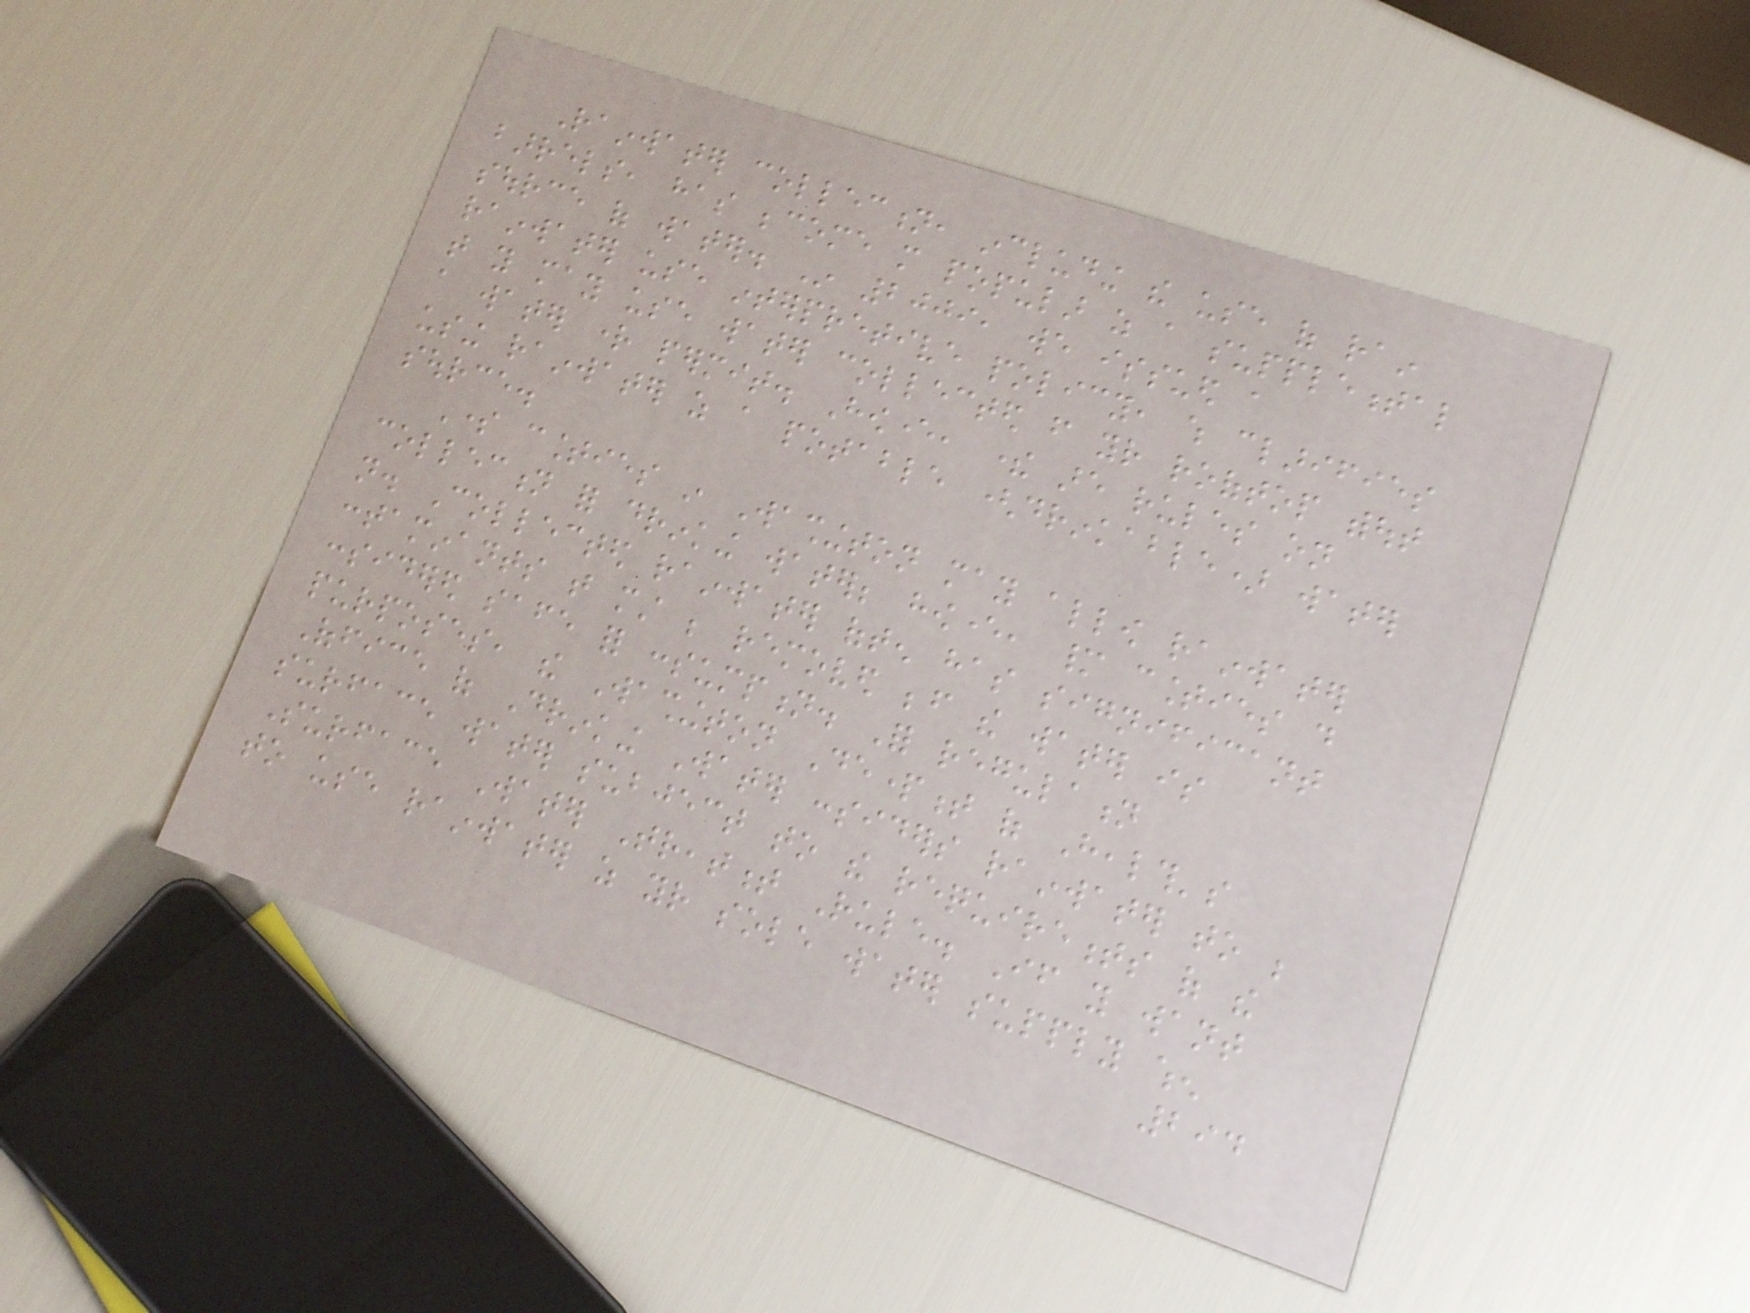Rainwater collection, including the use of rain
barrels, has become more popular as a supplemental
source of water. In 2009, we issued a
rainwater use interpretive policy, which clarifies
that you may use water collected from your rooftop without
a water right permit. However, there are rules on
using rainwater as a potable (drinkable) water
source.
Some counties in Washington may allow rainwater
collection for drinking water; however, many counties do
not. Collected rainwater often has significant
contaminants that must be removed before the water is
considered safe for consumption. For regulation
purposes, the Washington Department of Health's
Office of Drinking Water considers rainwater to be
surface water subject to the requirements of the
Surface Water Treatment Rule. If you want
to use rainwater as your sole water supply when
294
